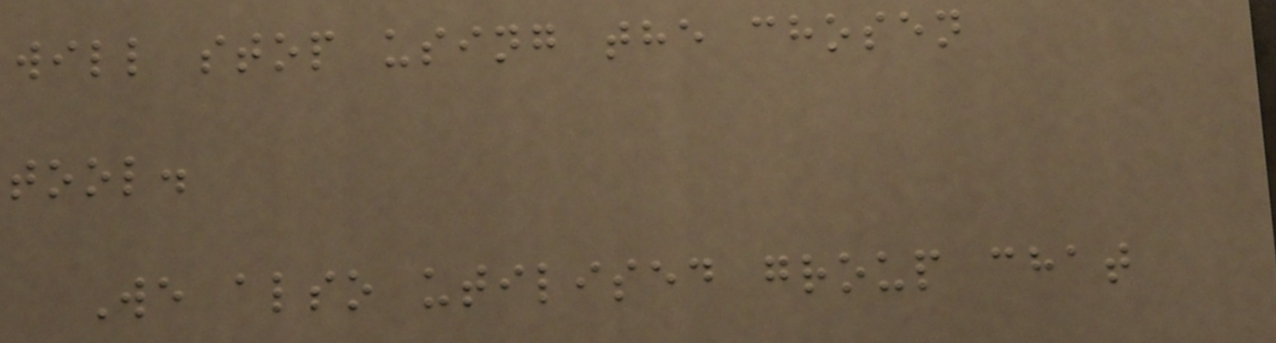will stop using the chosen
tool.
We also utilised group chat
